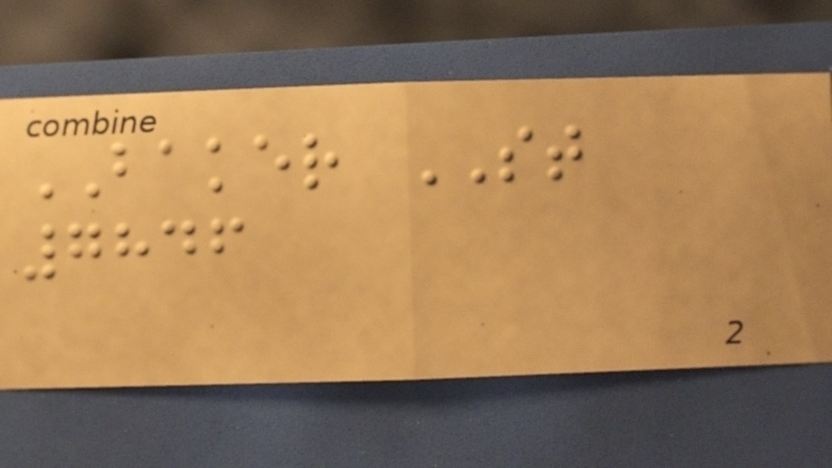BAKER ST
7846
